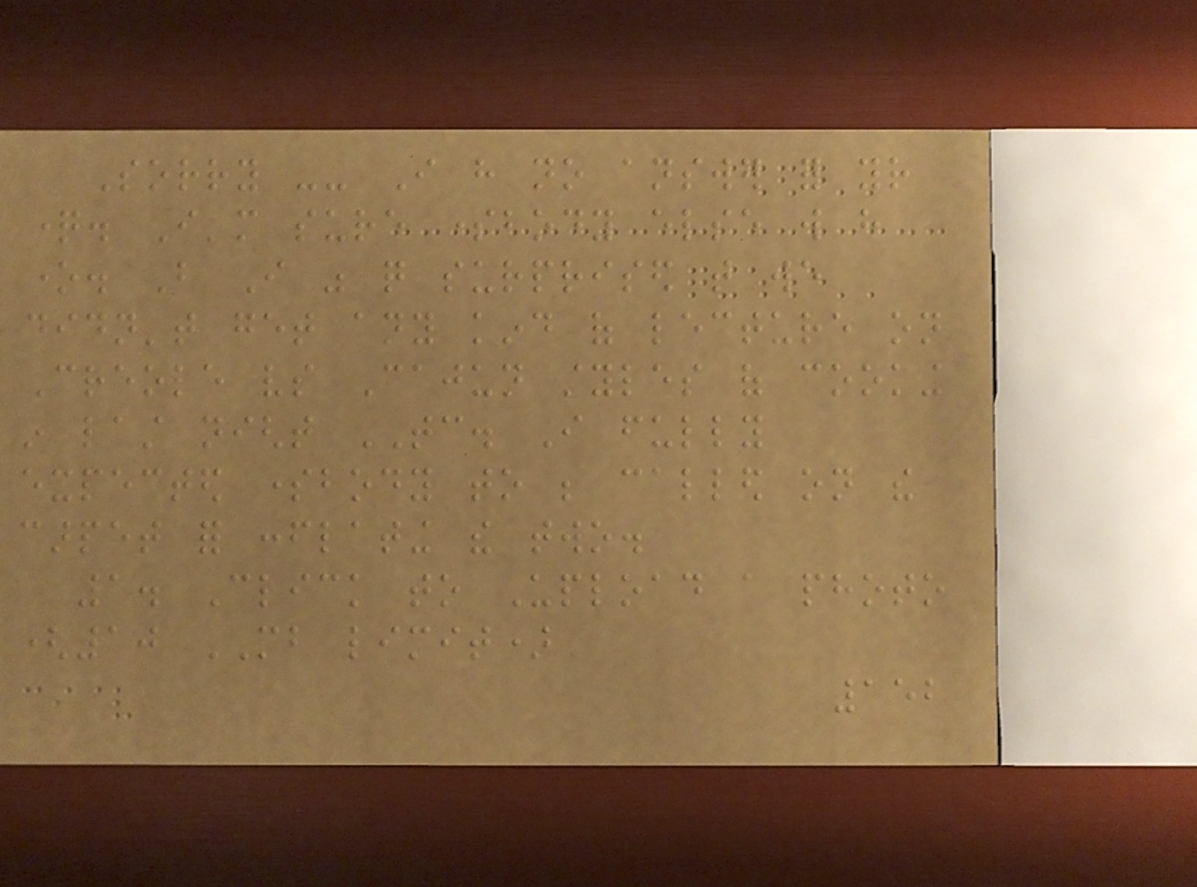Sorry -- I have no answer for your
question. I'm sure somebody else will have
one. But I was quite surprised that we
didn't get any kind of lecture on
Creole vs Cajun styles of cooking
in last night TC. I fully
expected somebody to be called on the
carpet for conflating the two.
1. Click to Upload a photo
(10 MB limit)
152
